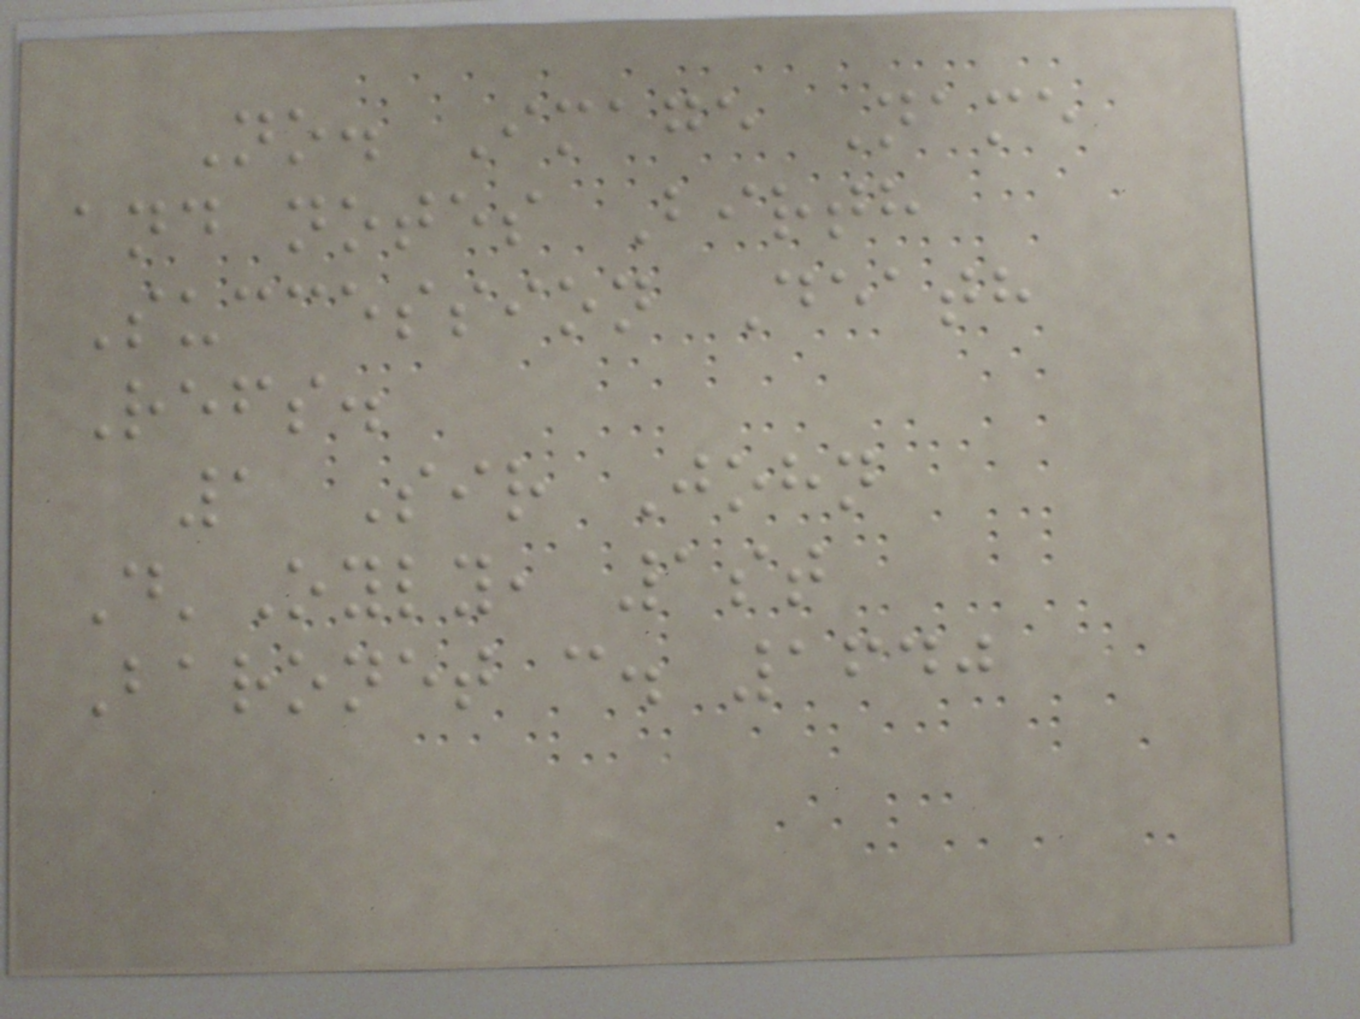No. Image Name
and notes Birth
Succession Death
Refs.
1 Sir John
D'Oyly, 1st
Baronet c. 1640
